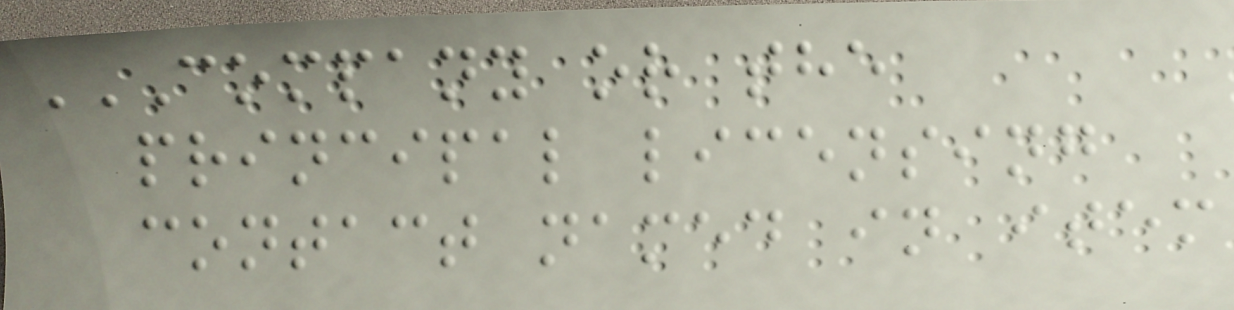COMPANY OR THE
PRINCIPAL LICENSING
CONTACT NAMED IN ITEM
